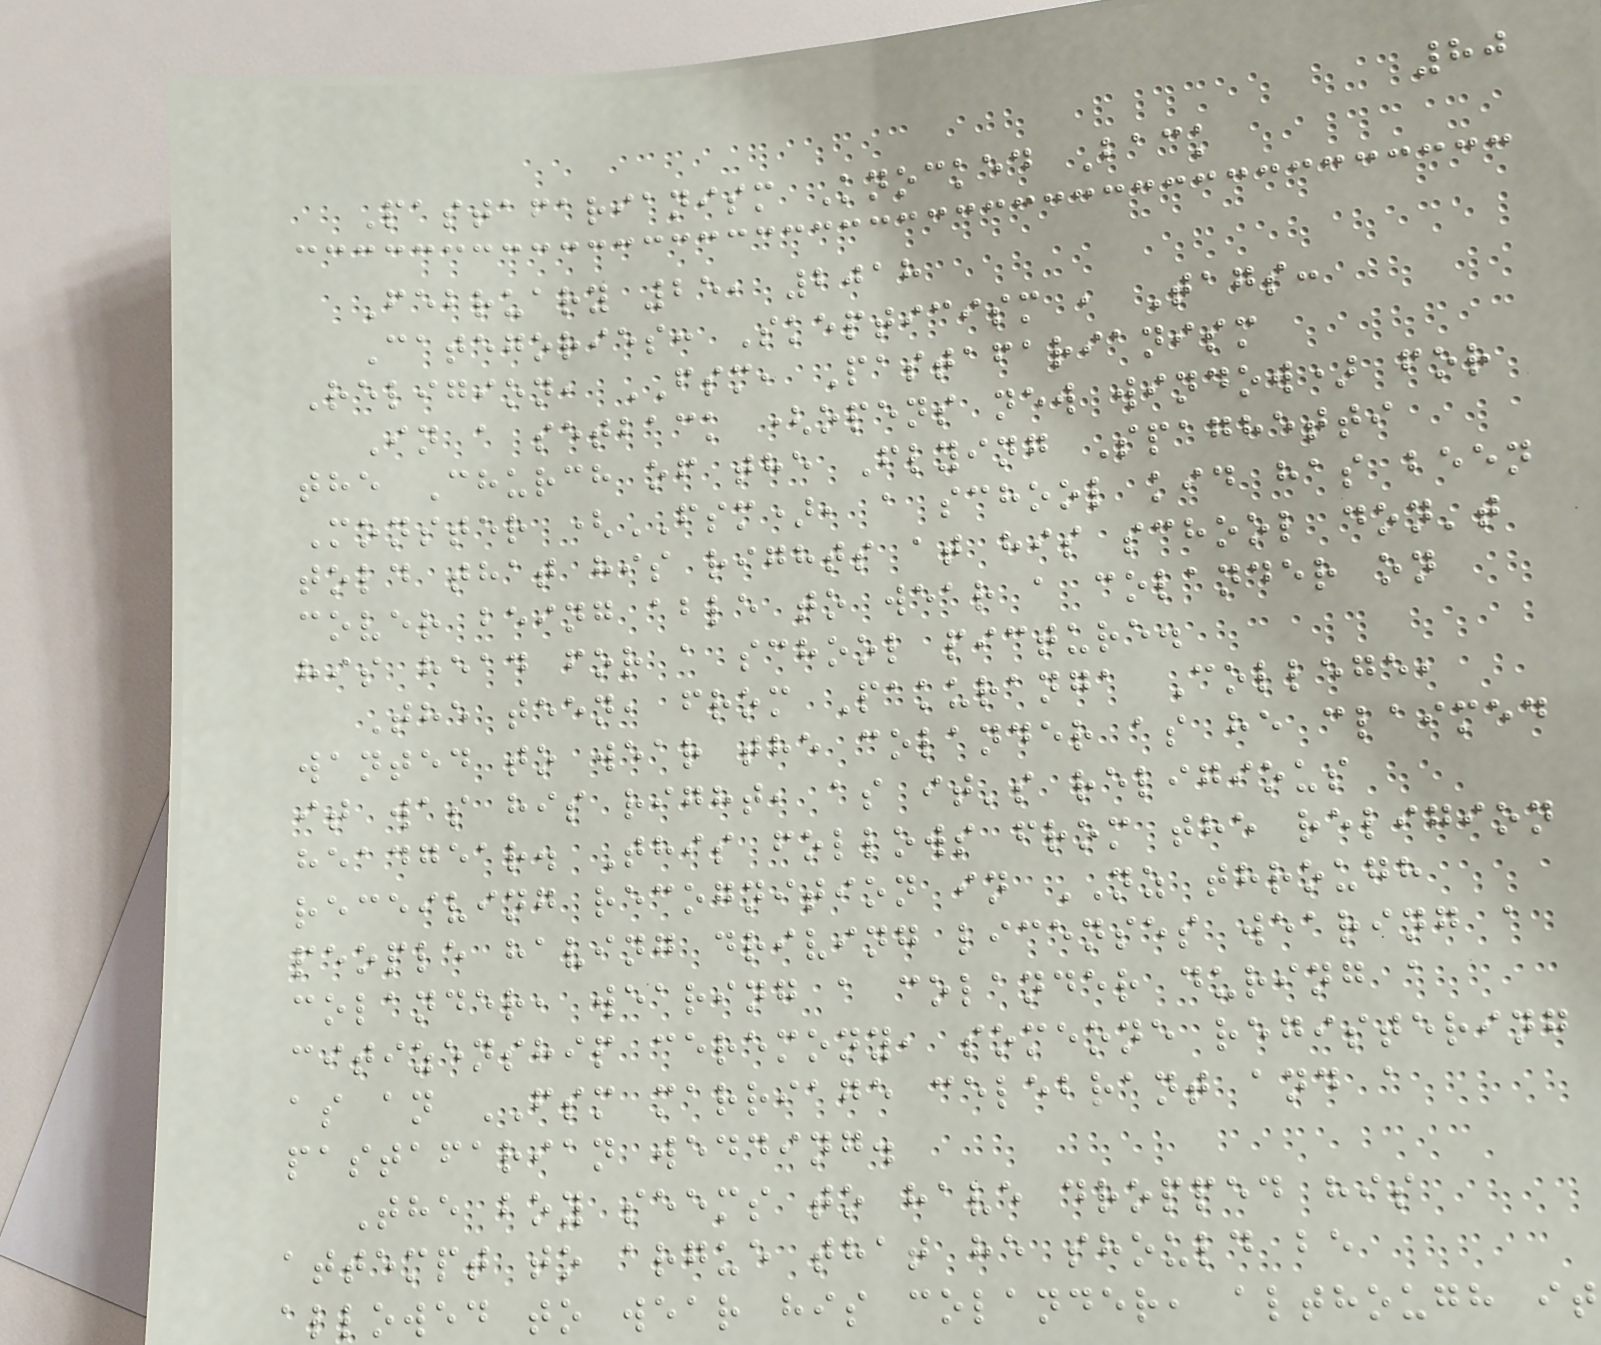80
Pastafarianism Knocked Back
February 25, 2018
Categories: Skepticism , Tags:
Religion, FSM, Pastafarianism
In a setback (opens new window) for
the Church of the Flying Spaghetti
Monster (FSM), a school kid has been
told that his rights at his school don't
cover being able to wear a colander on
his head for a school picture.
The teen, from Pakuranga College,
wanted to wear the colander as he claimed
it was his right, as it's religious
headgear. This follows from the religion
receiving recognition in NZ through
people having driving licenses wearing a
colander, wearing a colander during a
citizenship ceremony, someone registering
as an FSM marriage celebrant and a
pastafarian wedding.
The boy seems to have dropped his
attempt to argue that he should be
allowed to wear his colander, although it
